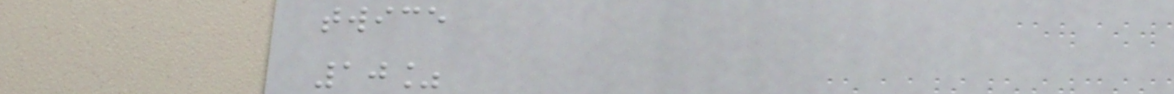twice
10%
